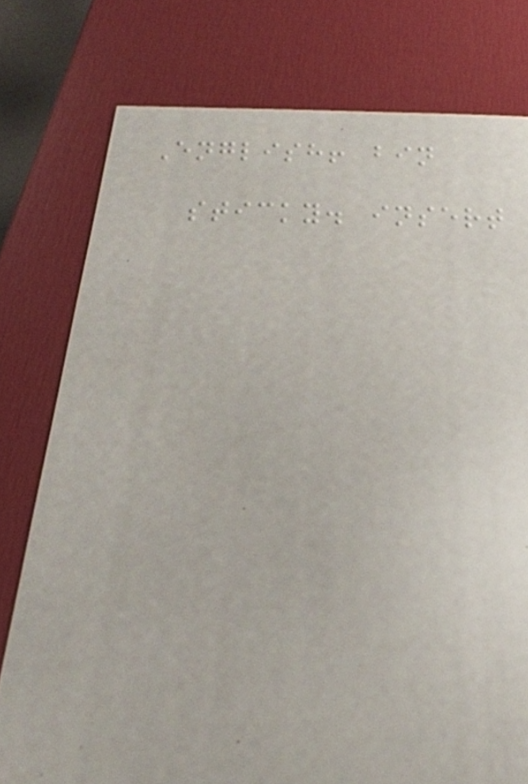English! bin
sticky. insert
